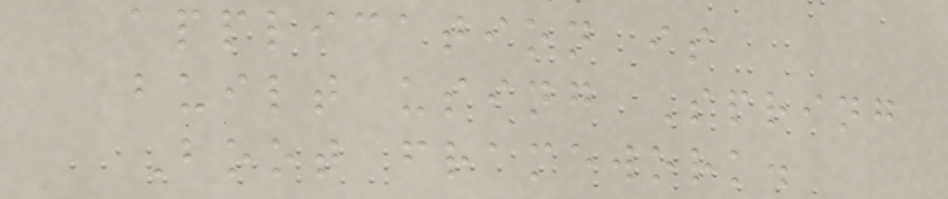application is
built using Spring
Boot framework.
